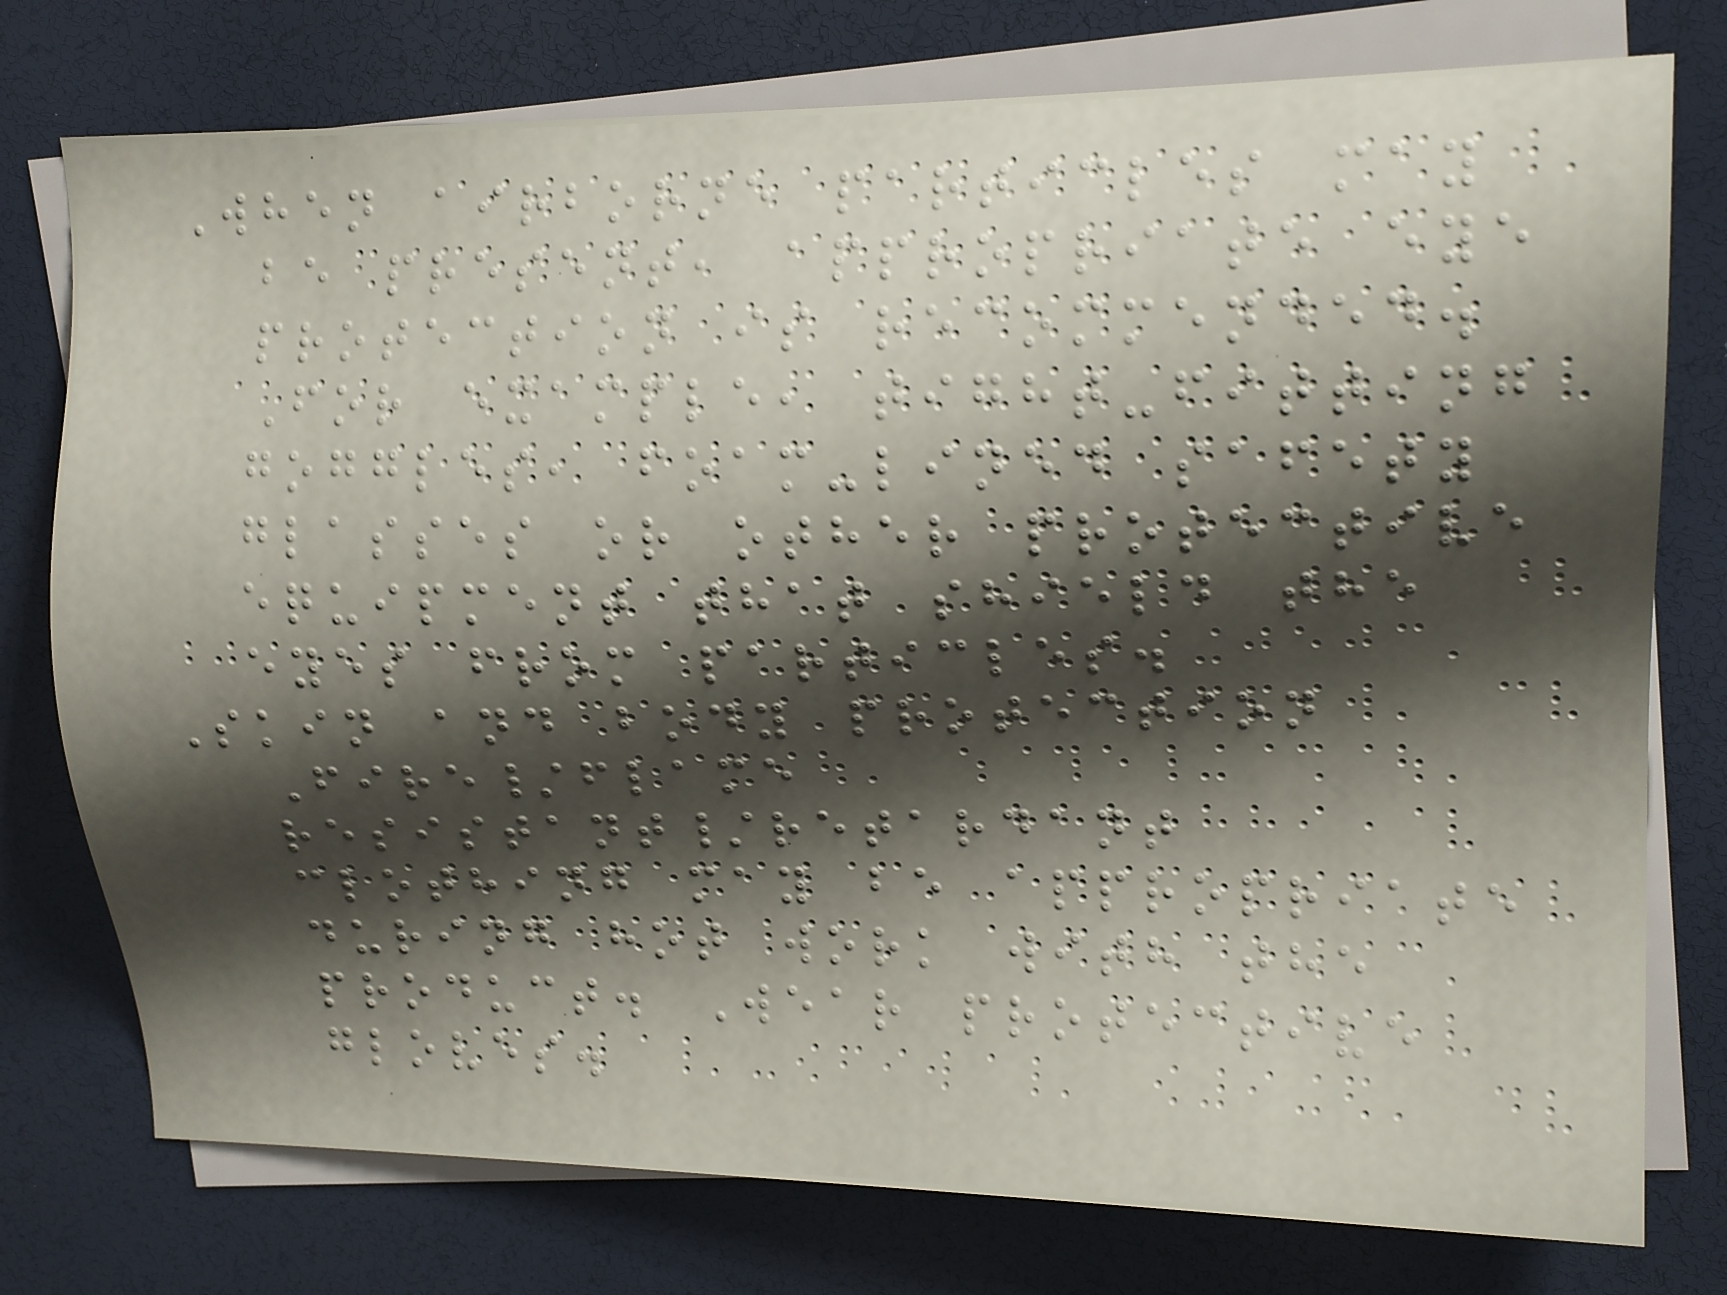When airborne particles may
be present, appropriate eye
protection is recommended.
For example, tight-fitting
goggles, foam-lined safety
glasses or other protective
equipment that shield the
eyes from particles.
Skin and body protection
Fire/flame
resistant/retardant
clothing may be appropriate
during hot work with the
product. Wear protective
gloves.
